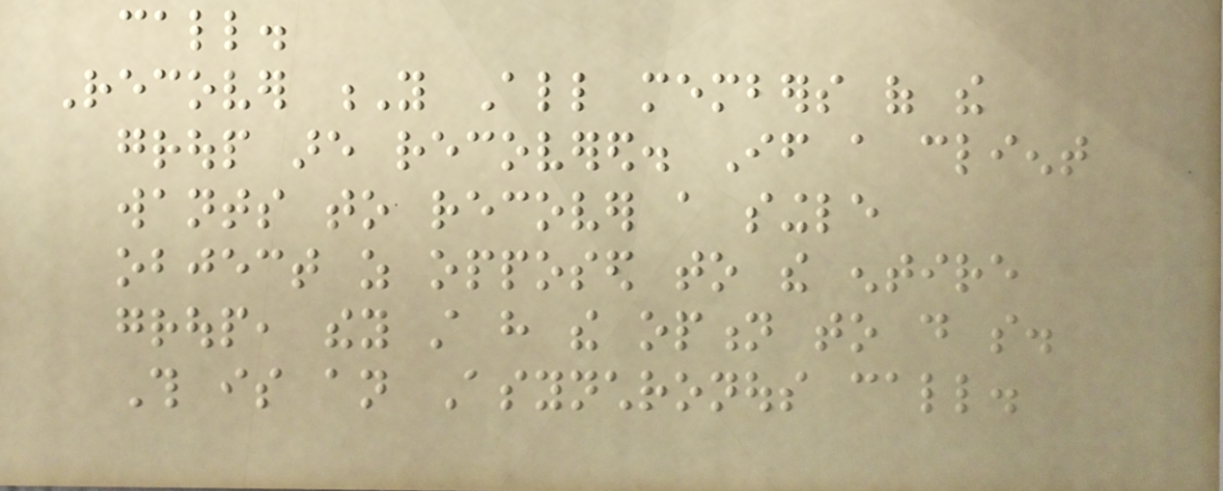call.
Recover Y All members of the
group are recovered. If a client
wants to recover a single
object as opposed to the entire
group, they still have the option to do so.
This is an Asynchronous call.
